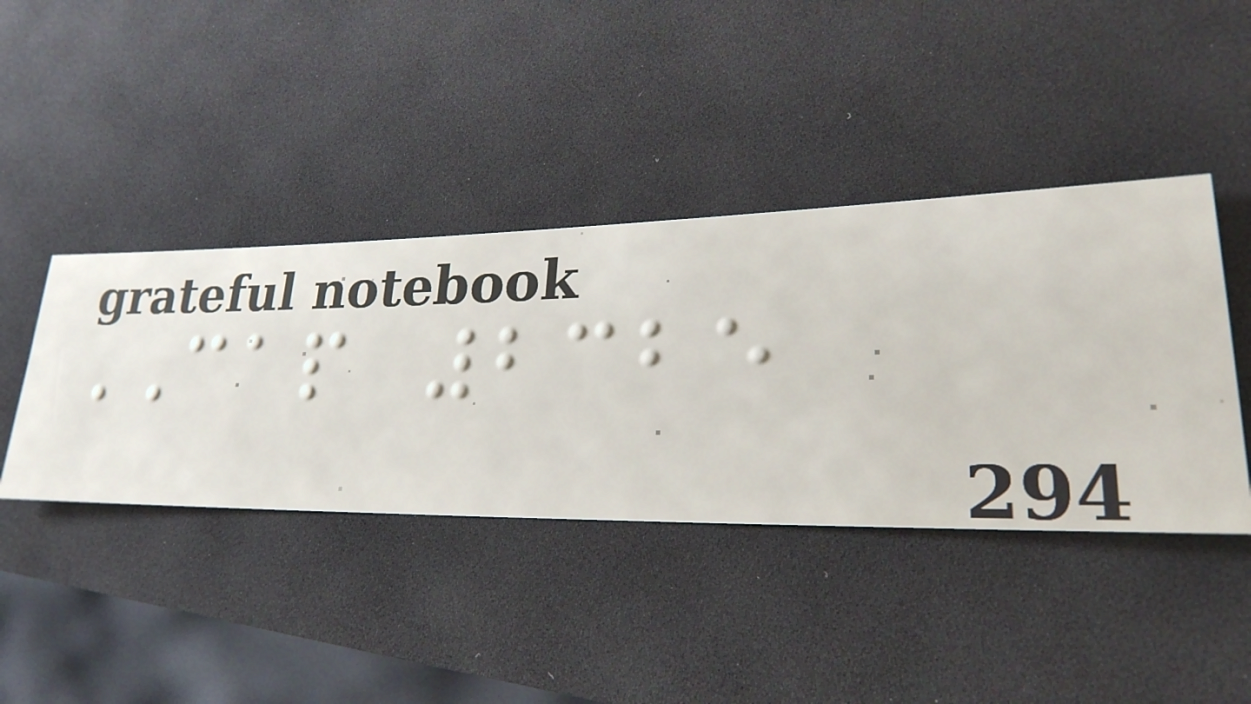CAP 2325
